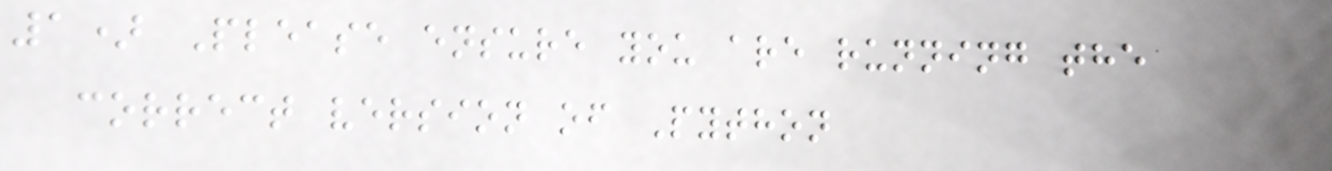1) Please ensure you are running the
correct version of Python
